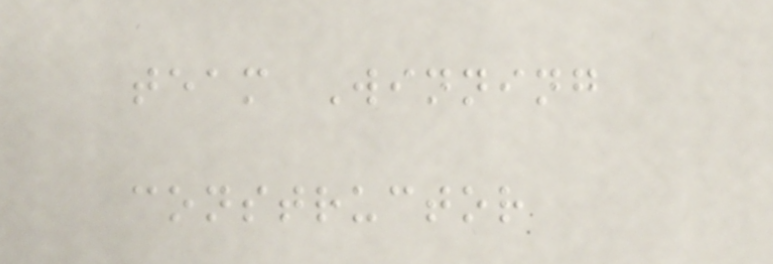team Winning
constructor
